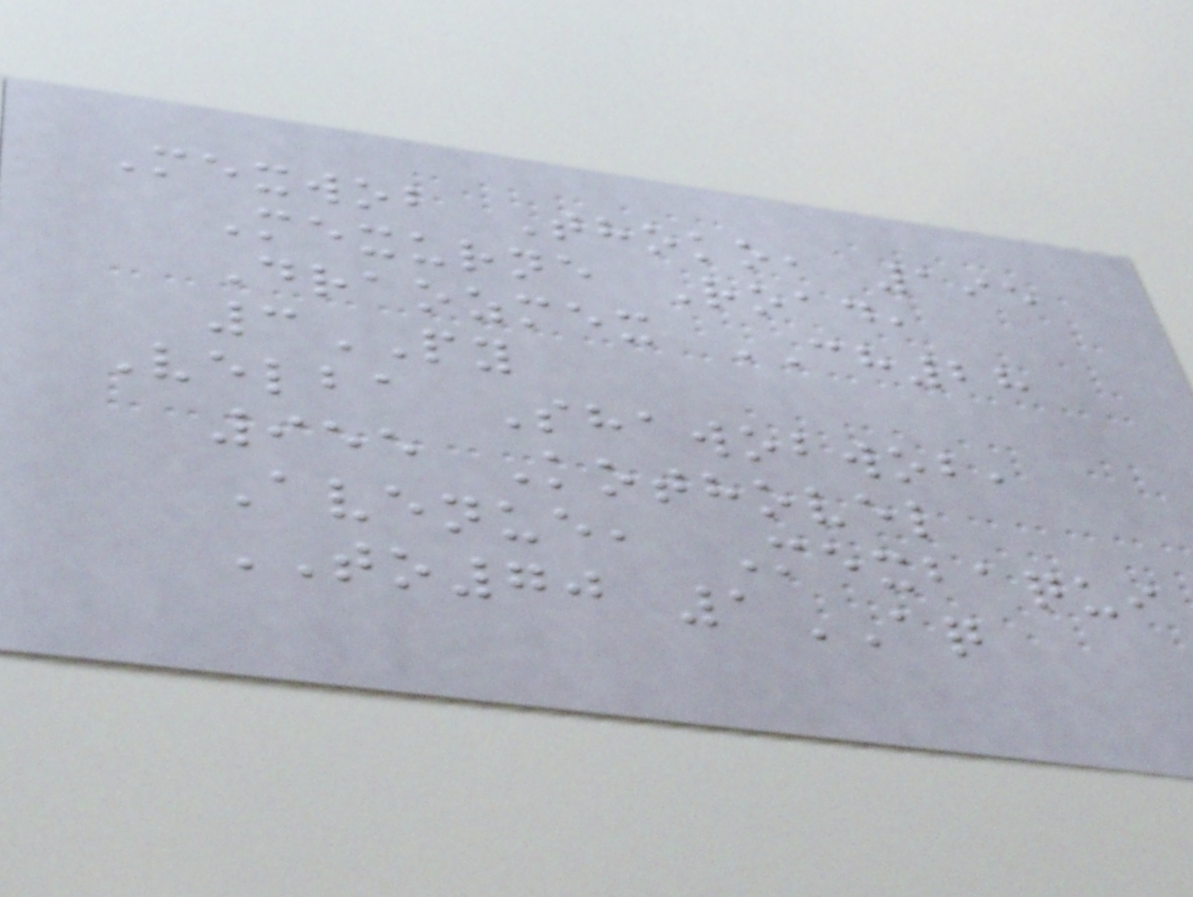Mexwob Thoko, 195
Mexurne Road,
Draozmex CH28
3PY
Velba Shawobwob,
955 Kothovel
Avenue, Mexbaqui
TO70 1AQ
